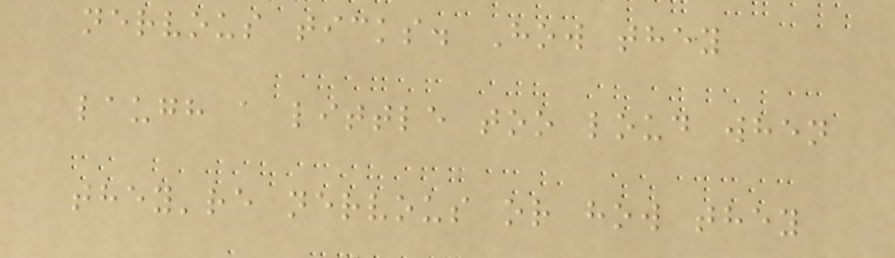nervous ticks. How they
laugh a little too loud when
they're nervous or how they
